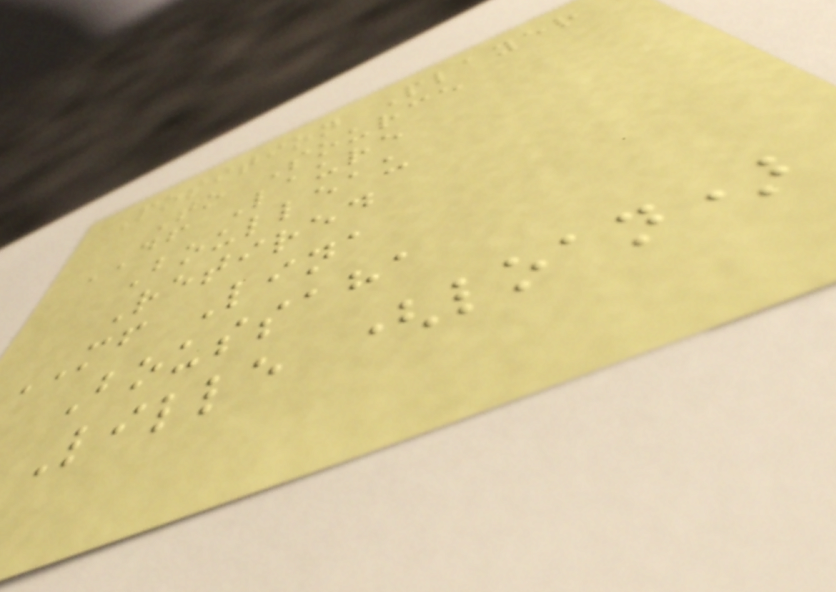Position Player
To Source
DF Laure
Boulleau
Retired
MF Lina
Boussaha
Lille (loan)
